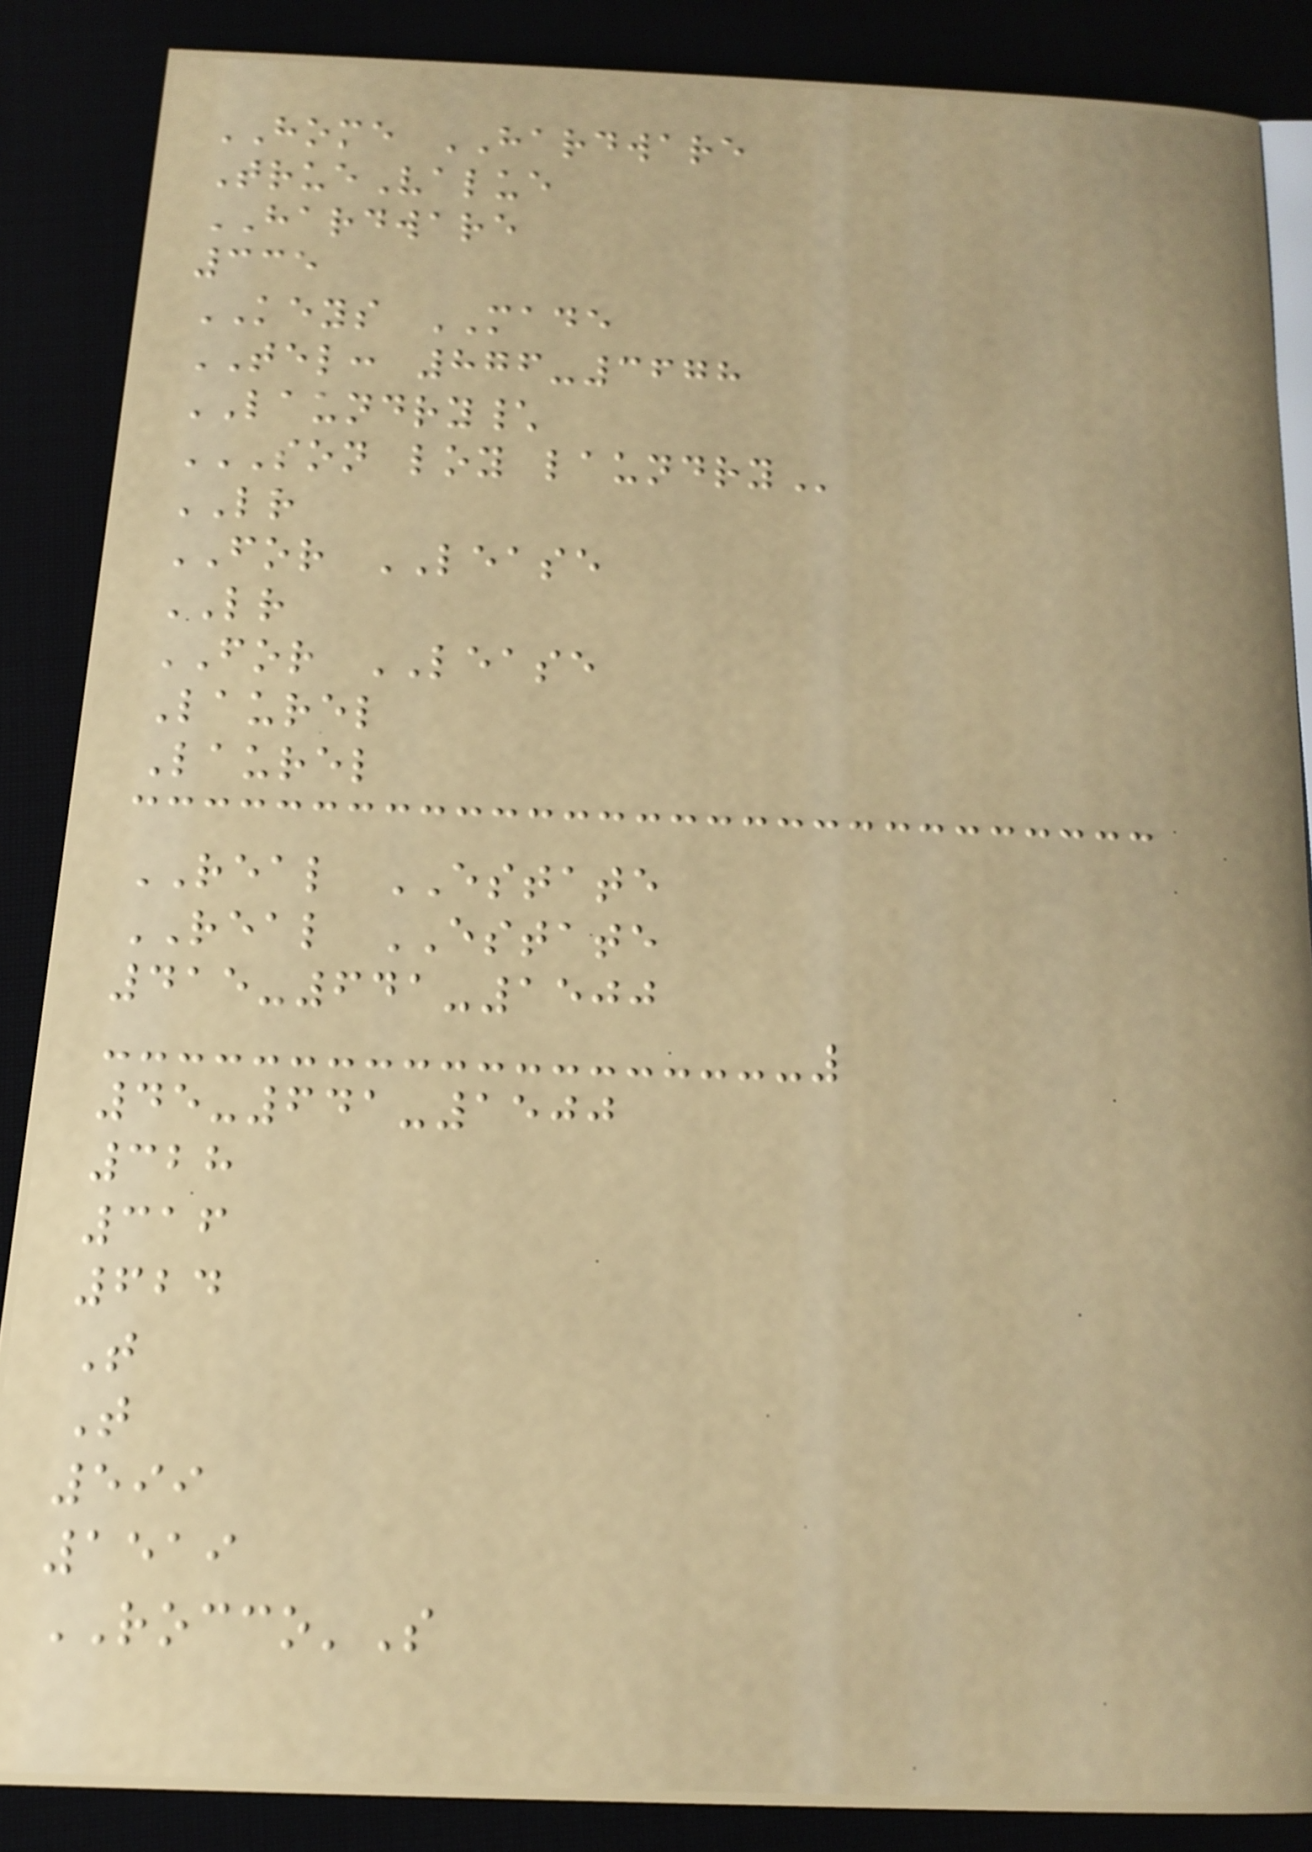HOME HARDWARE
TrueValue
HARDWARE
335
KEYS MADE
TEL: 876-3678
LAUNDRY\
SON LOY LAUNDRY
LR
FOR LEASE
LR
FOR LEASE
Laurel
Laurel
REAL ESTATE
REAL ESTATE
415-641-1500
45-641-1500
328
316
624
T
T
599
1519
ROCCO'S
